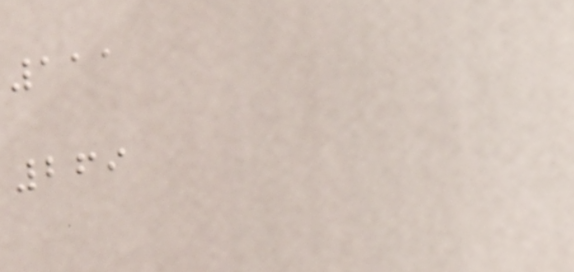111
269
